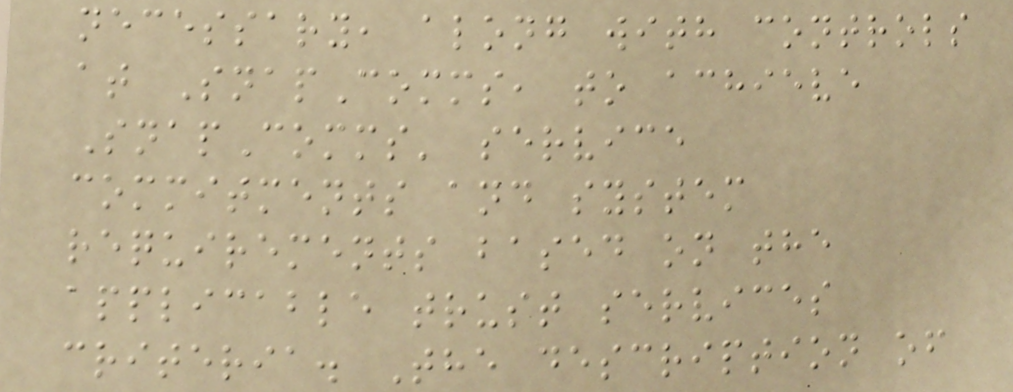necessary, along with controls
at SnapComms, to achieve
SnapComms' service
commitments and system
requirements based on the
applicable trust services
criteria. The description of
